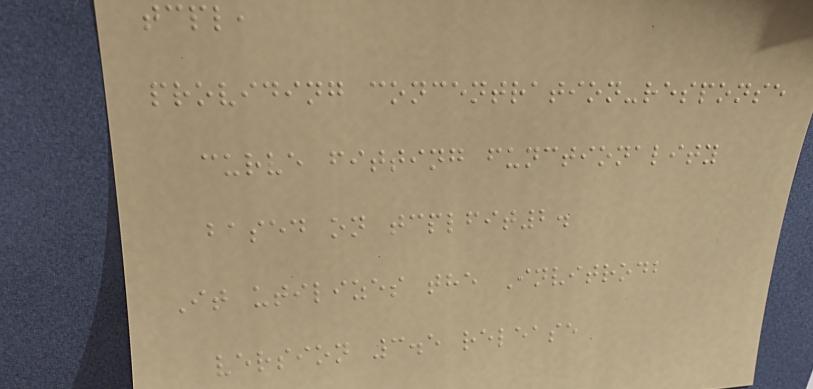tcpl,
providing concentration-response
curve fitting functionality
based on tcplfit2.
It utilizes the Invitrodb
version 3.5 release
